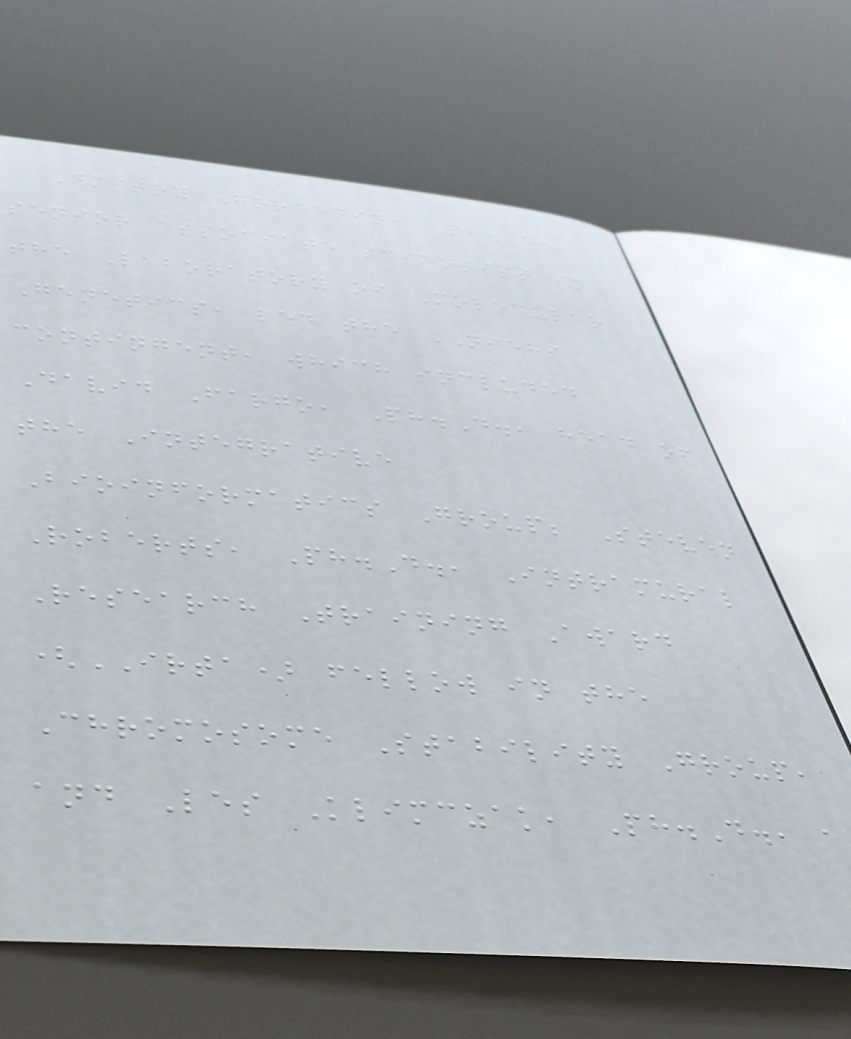Dmitry Gordenin, Ph.D.,
senior associate scientist in
the Laboratory of Molecular
Genetics, led the NIEHS
contingent, which included
David Fargo, Ph.D., head of
the Integrative
Bioinformatics Group; Steven
Roberts, Ph.D., Intramural
Research Training Award
(IRTA) fellow in the
Chromosome Stability Group,
and Les Klimczak, Ph.D., a
